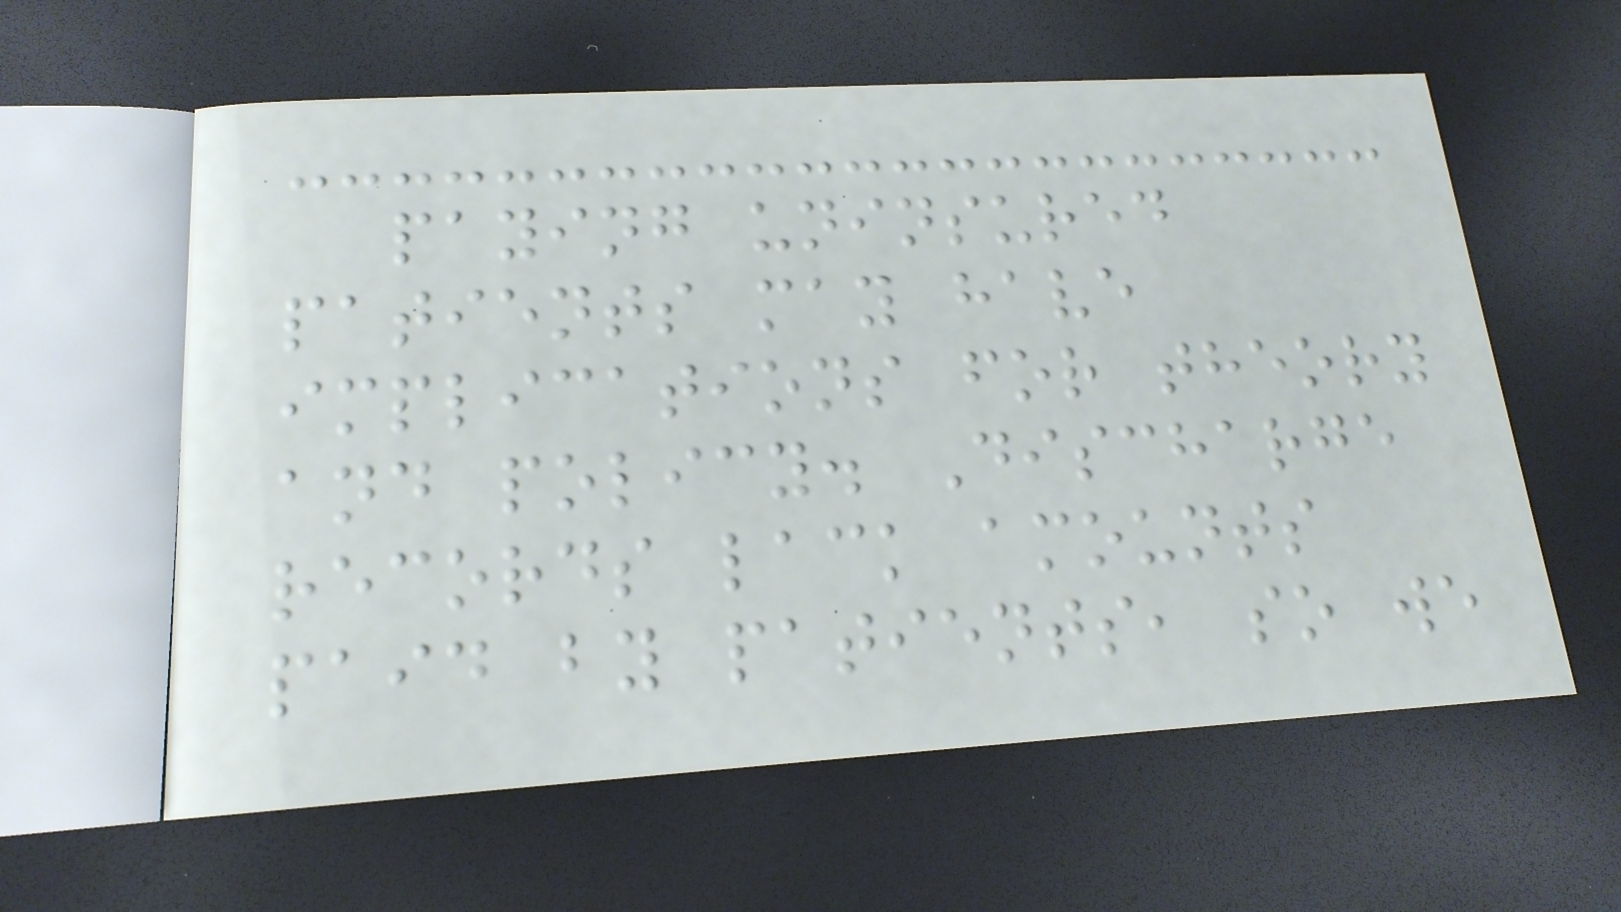paying uninsured
patients may have
implications for theory
and policy. Discharge
records lack amounts
paid by patients, so we
